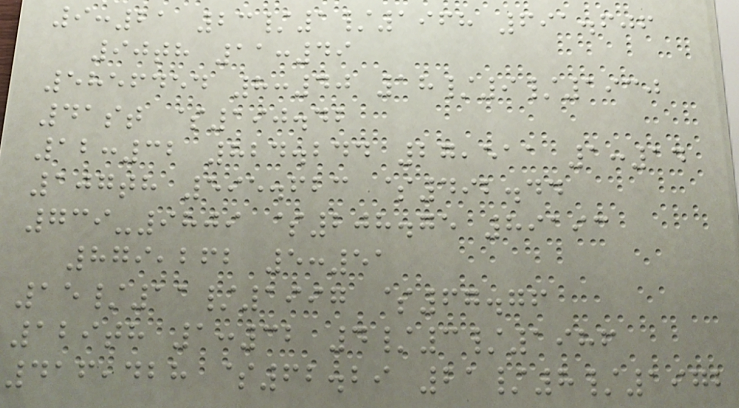9:21 23/1/1968 691.606
90th 11:49
5856454 8:40 18/9/1930
41st $190.42
12:32 824.244 27,511 1:14
107th 595.623 $492.44
739-9809 $208.75 89193
879,262 5:51
15/11/1997 $67.76
129th 1:32 4/3/1986
416,428 $62.29 21/8/1972
